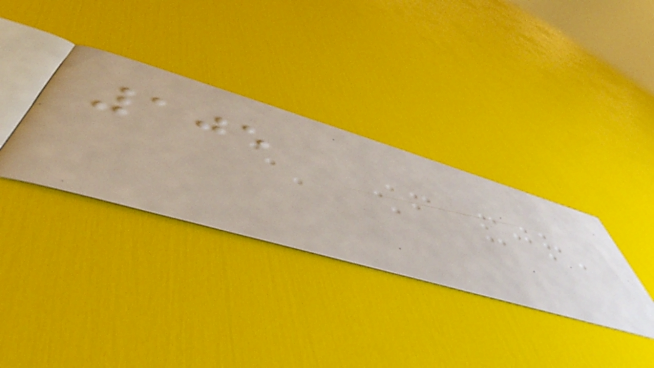105
